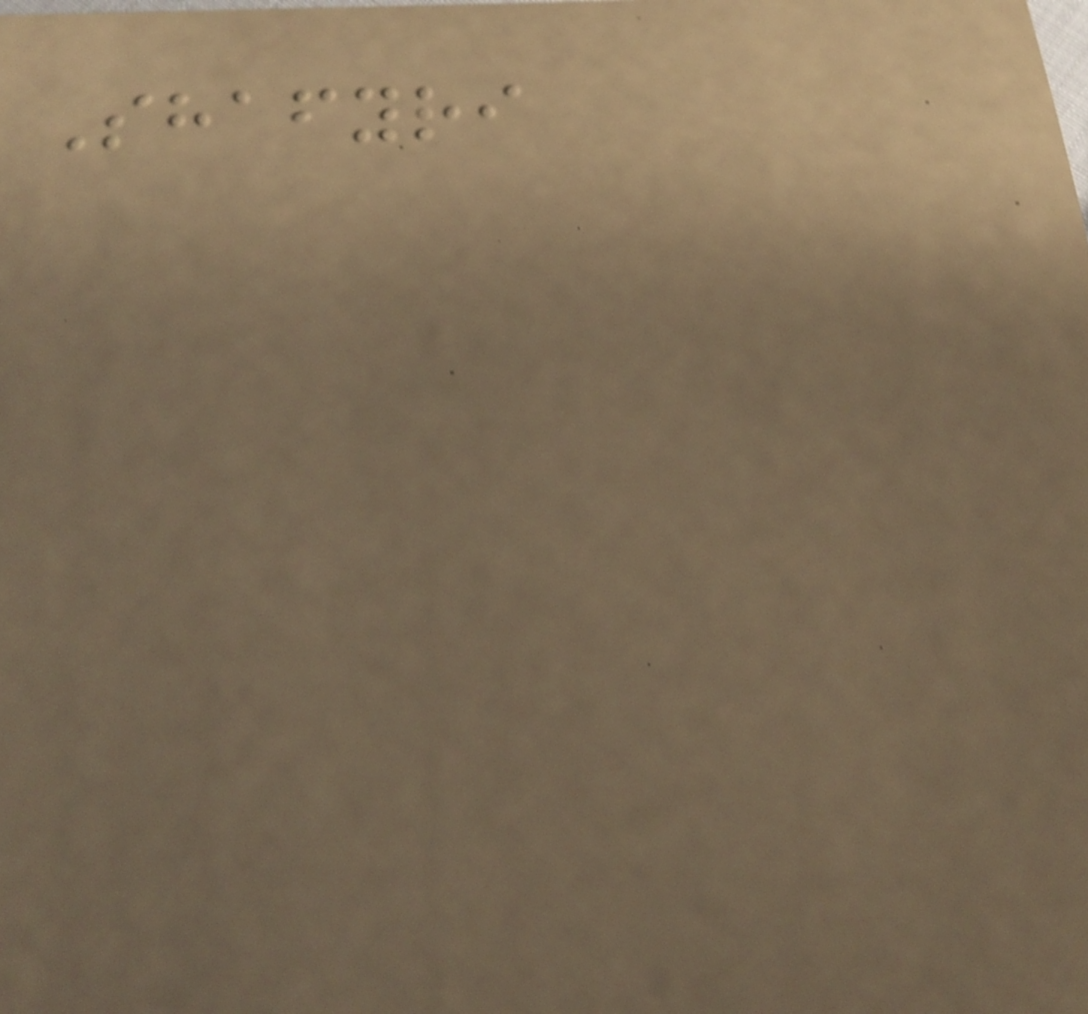Shafyri
